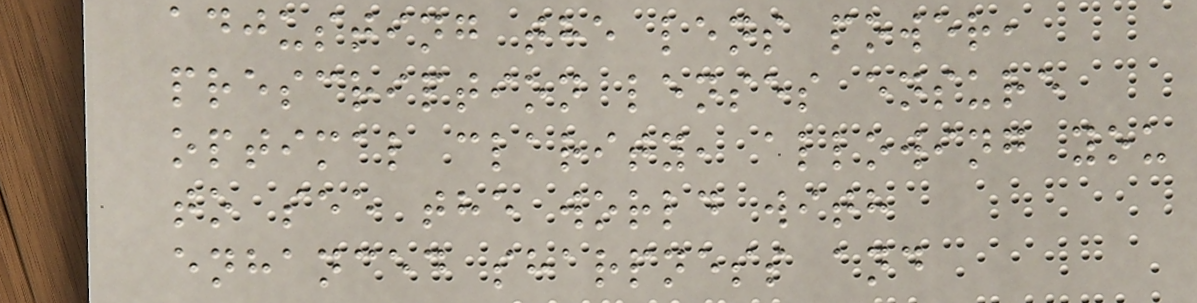adjusting the lens power,
prescription lenses ensure
optimal clarity, allowing you
to see the world with
enhanced sharpness and
